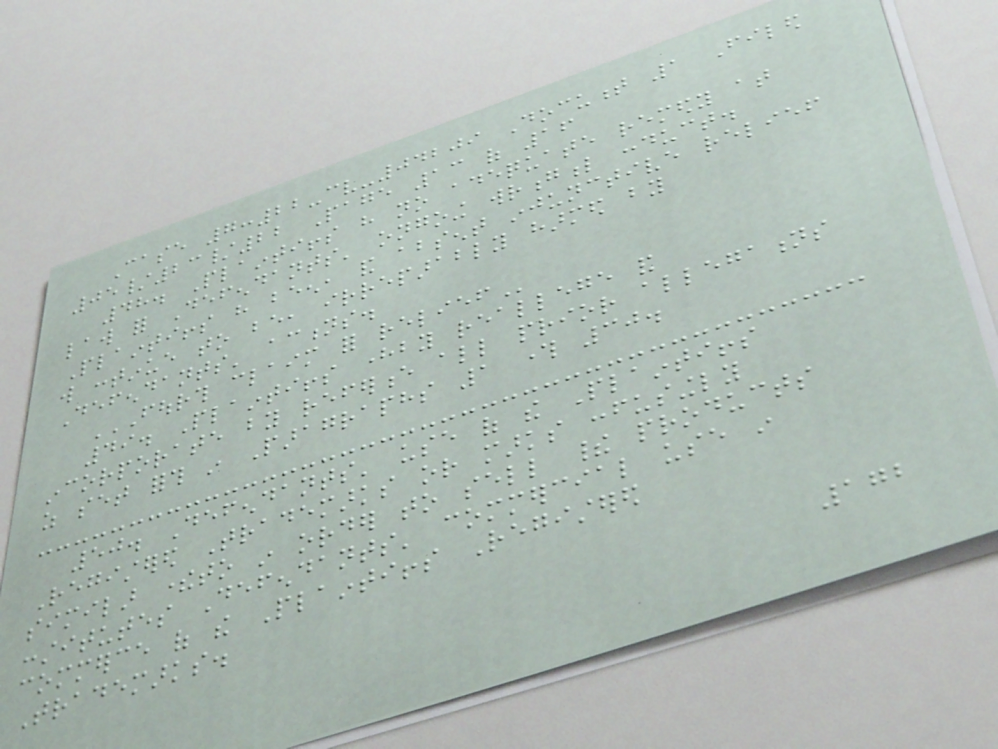Case 7:22-cv-04209 Document 1 Filed
05/23/22 Page 13 of 16
48. Plaintiffs have no adequate remedy at
law for Defendants' ongoing wrongful conduct.
Plaintiffs have been, and absent injunctive relief
will continue to be, irreparably harmed by
Defendants' actions.
FOURTH CLAIM FOR RELIEF
49. Plaintiffs hereby reallege and
incorporate by reference all prior allegations
as set forth in Paragraphs 1 through 30.
50. Defendants' use of the Plaintiffs
Registered Trademarks or marks confusingly
similar thereto in order to sell their products
constitutes Defendants' commercial use in
commerce of the Plaintiffs Registered
Trademarks.
172
